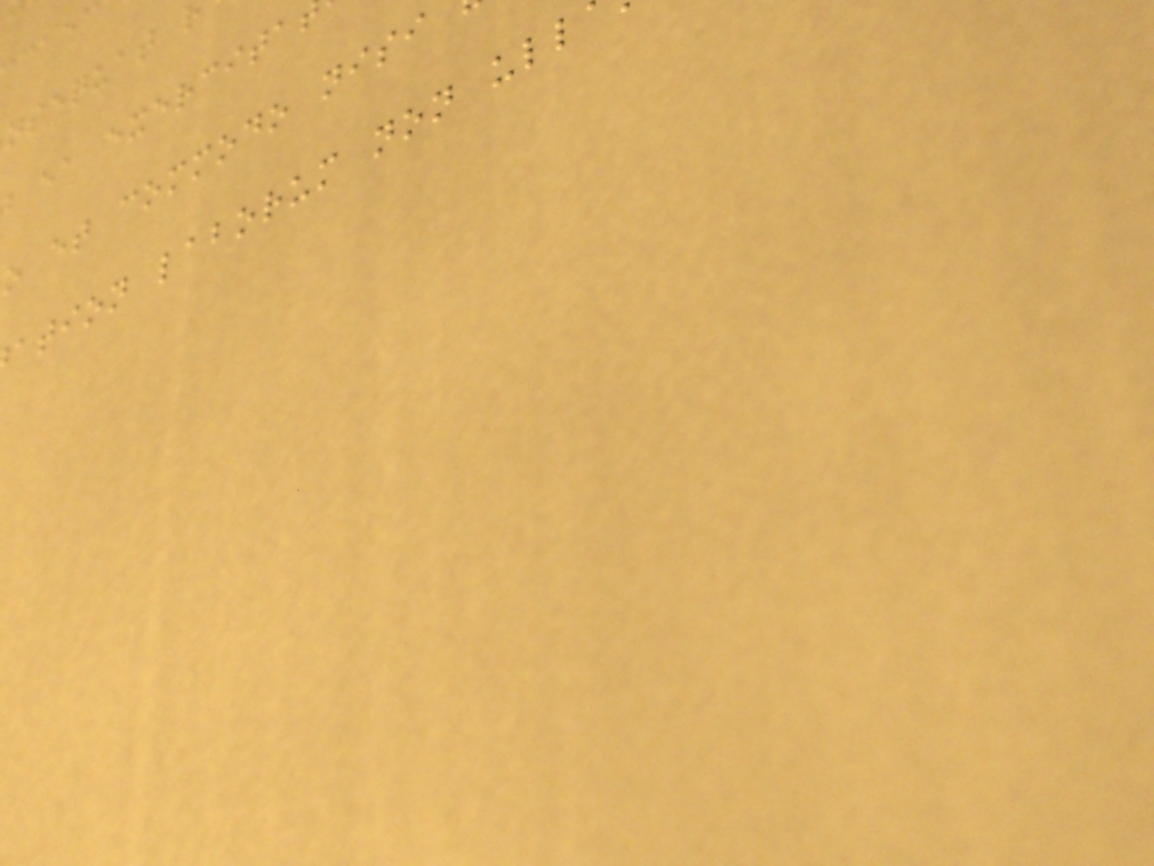ea exercita
o et commodo nisi
ation laborum non ull
